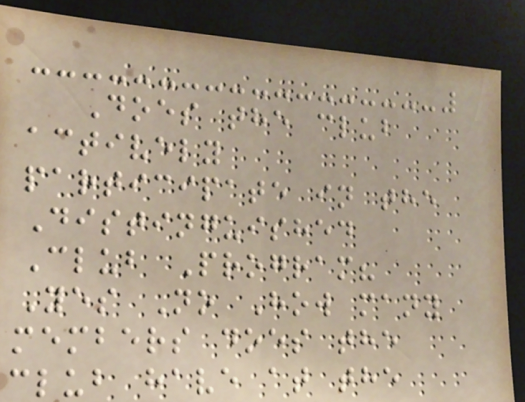Does the club
actively
participate in the
Distinguished
Club Program?
Yes No How many
members does the
club have at the
